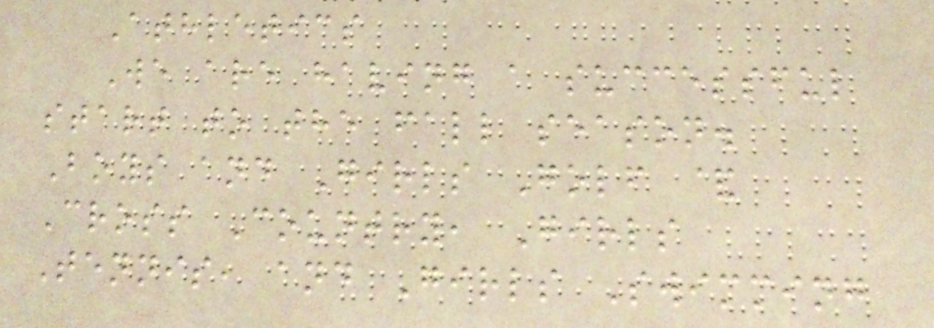Athletics
We are having a successful
start to the fall season.
Boys and Girls Golf &
Cross Country, Girls
Tennis, and Girls Swimming
